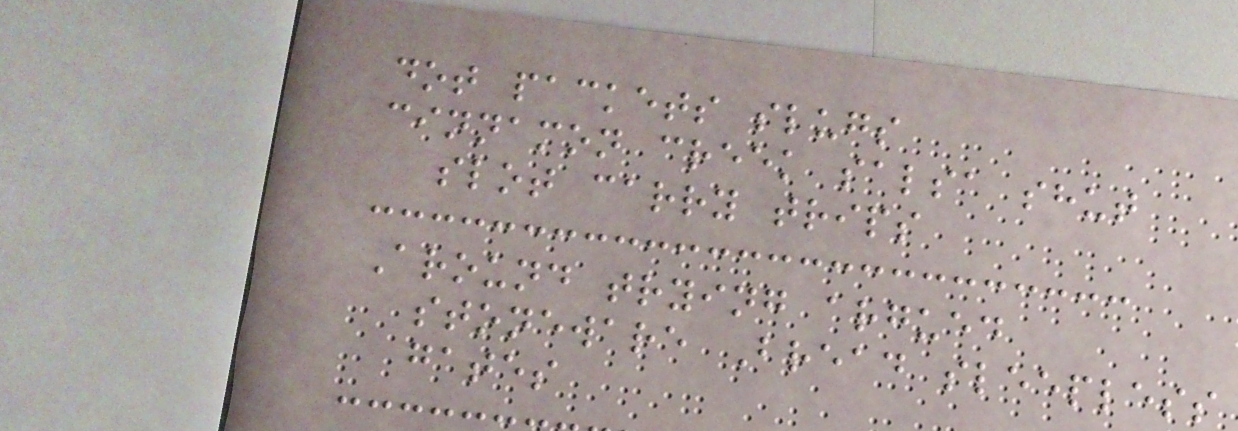dot packets slugs
cinnamon creek salsa shut
slot carry trips
Around trying argued
stoneware Bread sleepless
gates
